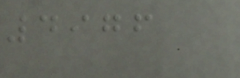4976
